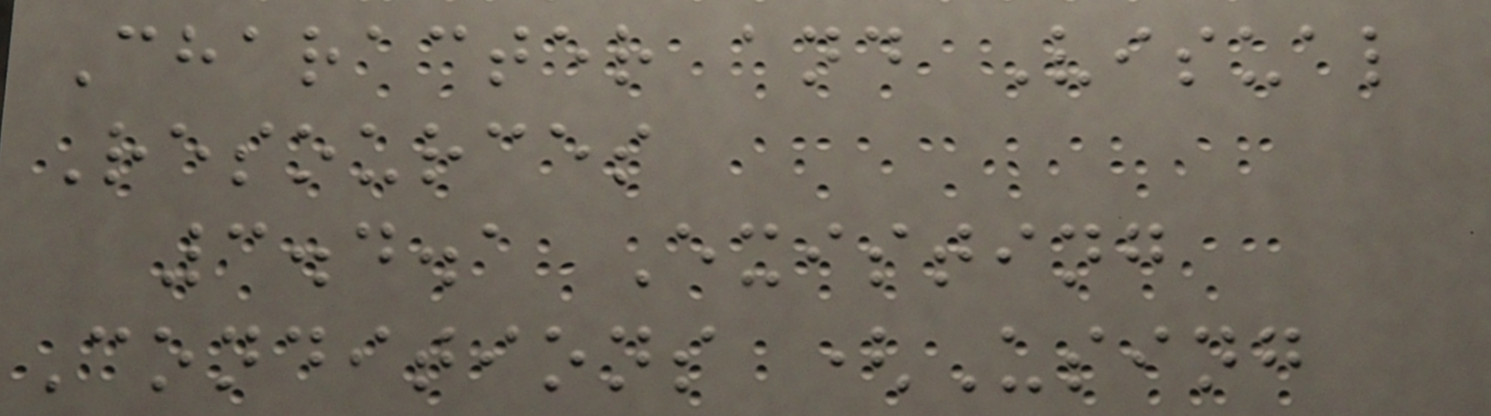Character and Visual
Resources
3.4.1 Existing
Conditions (Using
